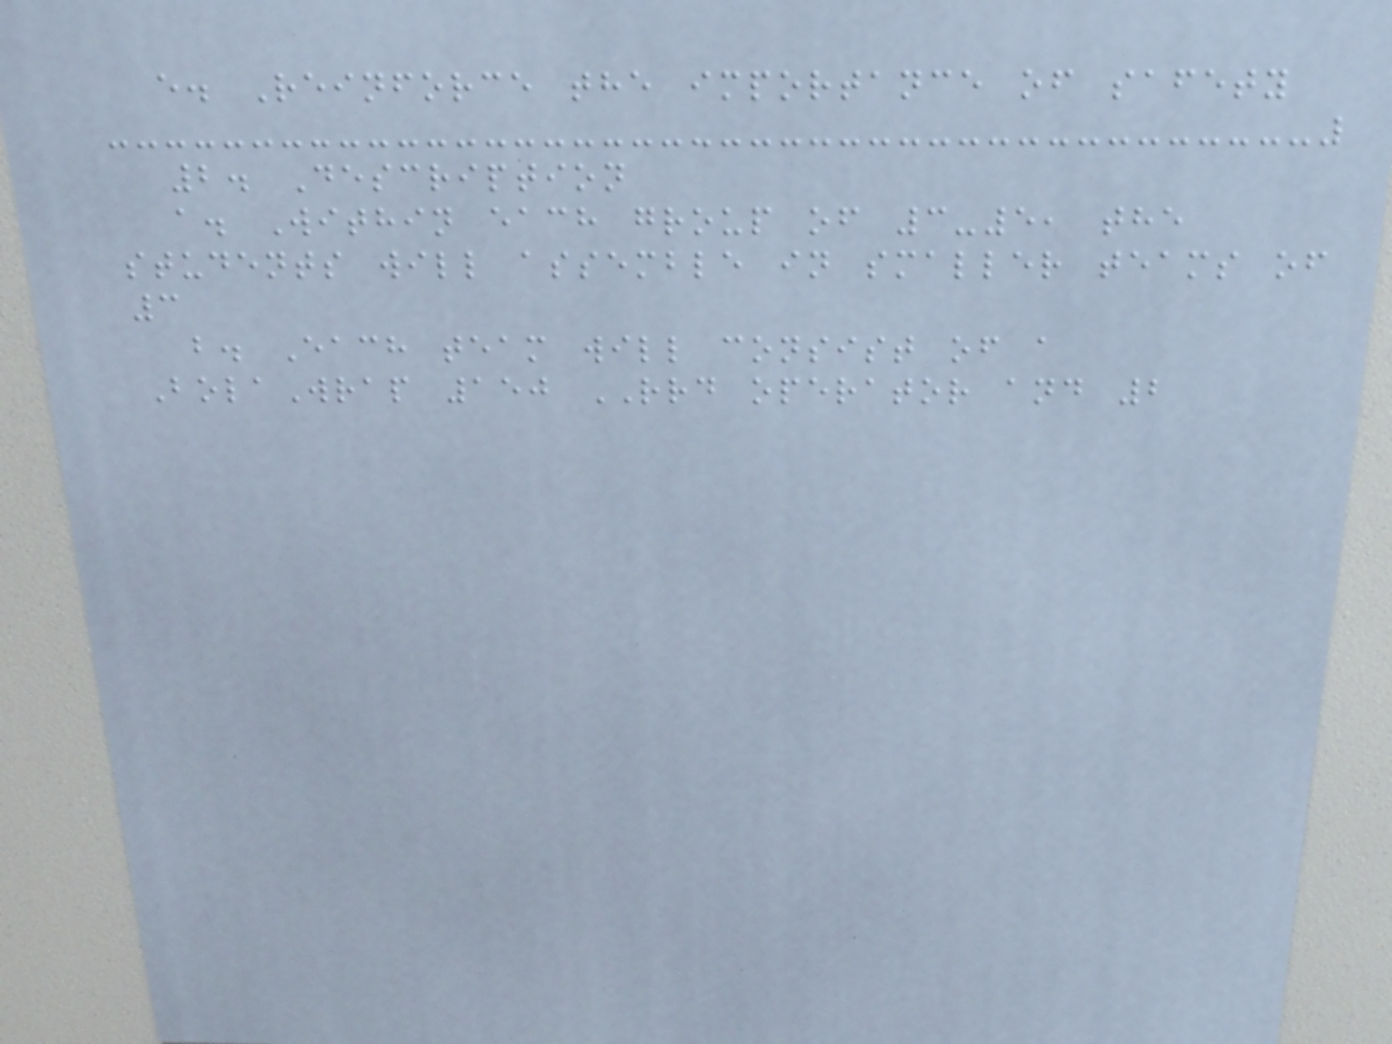e. Reinforce the importance of safety
2. Description
a. Within each group of 3-5, the
students will assemble in smaller teams of
3
b. Each team will consist of a
BolaWrap 150 RRD operator and 2
